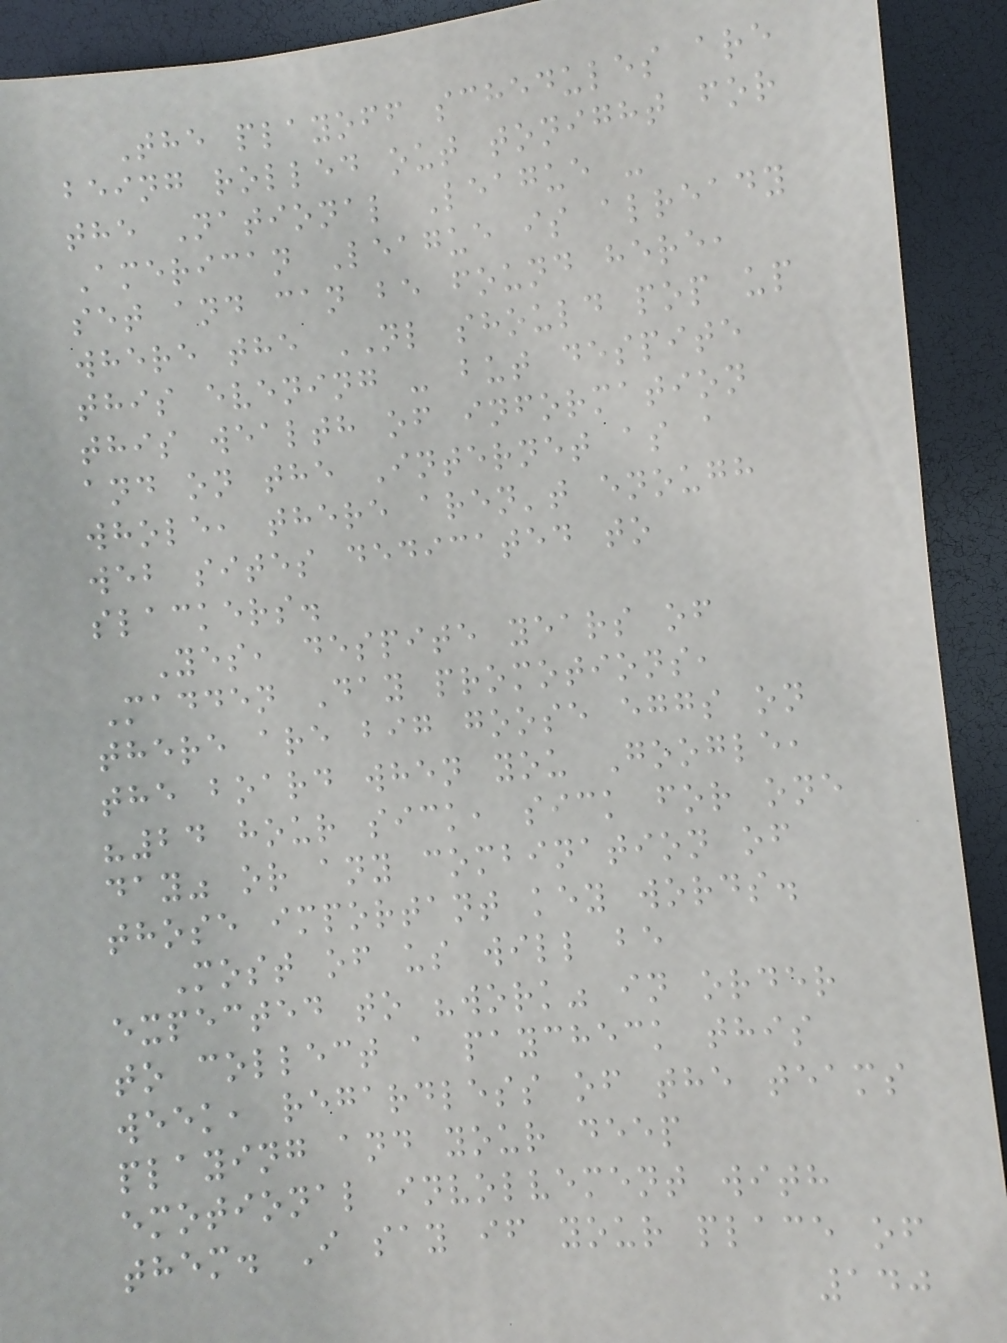The playoff schedules are
being rolled out tonight for
the National League -
American League is already
set and can be found here,
where the NL should pop up
this evening - but despite
this wealth of information
and on the Internet as a
whole, there aren't enough
web sites dedicated to
slackers.
Yes, despite years of
Madden Day promotions,
there are big goose eggs on
the board when you Google,
"24 hour sick, sick for one
day" or any combination of
those important key words.
Most of us will be
expected to "work" in order
to collect a paycheck this
week, regardless of the teams
playing and your deep
emotional involvement with
them. I say if your place of
140
